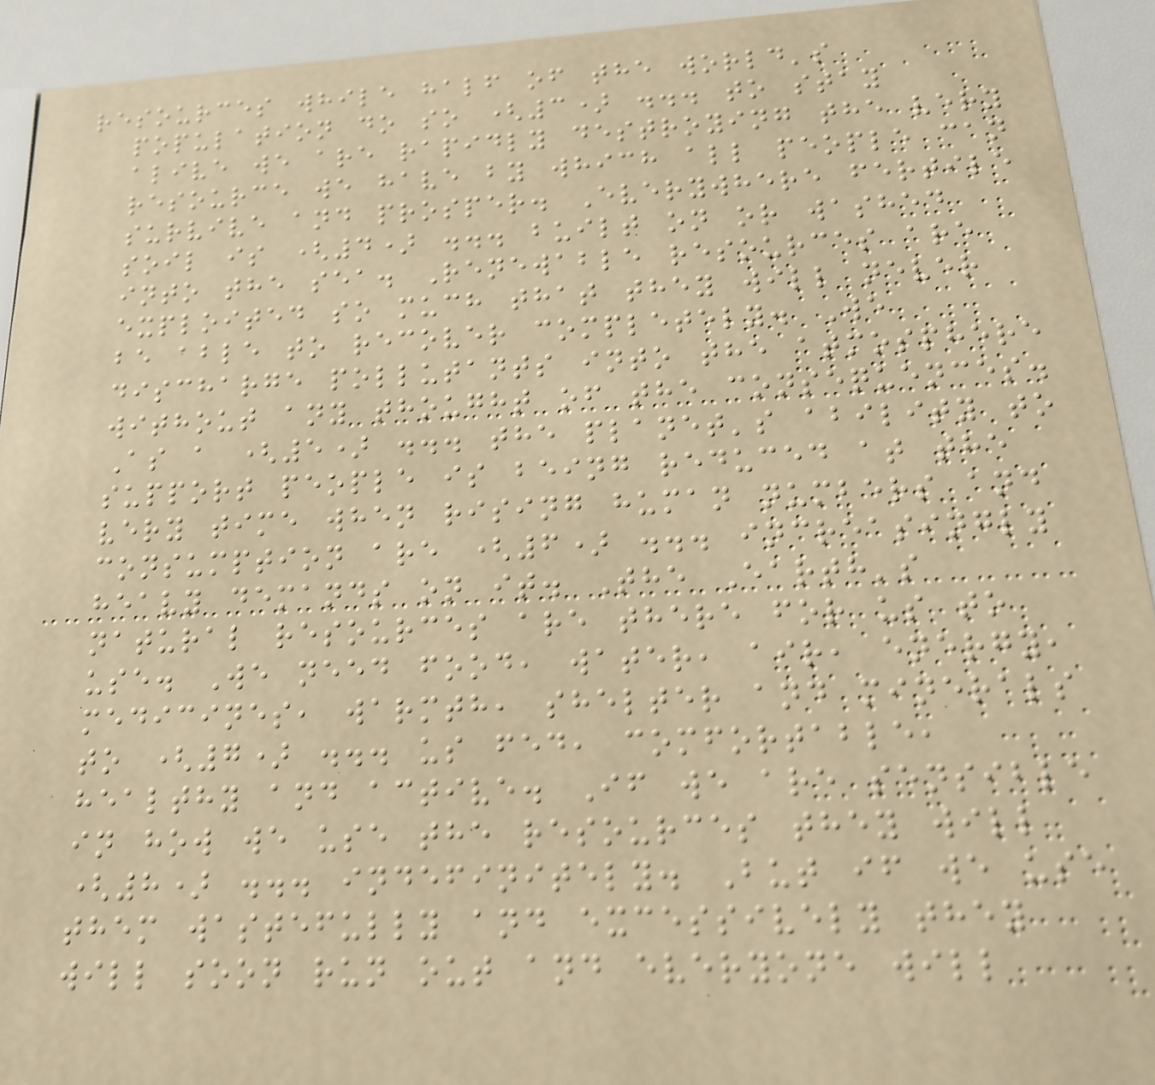resources while half of the world's
population do so (3) ... to stay
alive we are rapidly destroying the very
resource we have by which all people can
survive and prosper. Everywhere fertile
soil is (4) ... built on or washed
into the sea. Renewable resources are
exploited so much that they will never
be able to recover completely. We
discharge pollutants into the atmosphere
without any thought of the consequences.
As a (5) ... the planet's ability to
support people is being reduced at the
very time when rising human numbers and
consumption are (6) ... increasingly
heavy demands on it. The Earth's
natural resources are there for us to
use. We need food, water, air, energy,
medicines, warmth, shelter and minerals
to (7) ... us fed, comfortable,
healthy and active. If we are sensible
in how we use the resources they will
(8) ... indefinitely. But if we use
them wastefully and excessively they
will soon run out and everyone will
